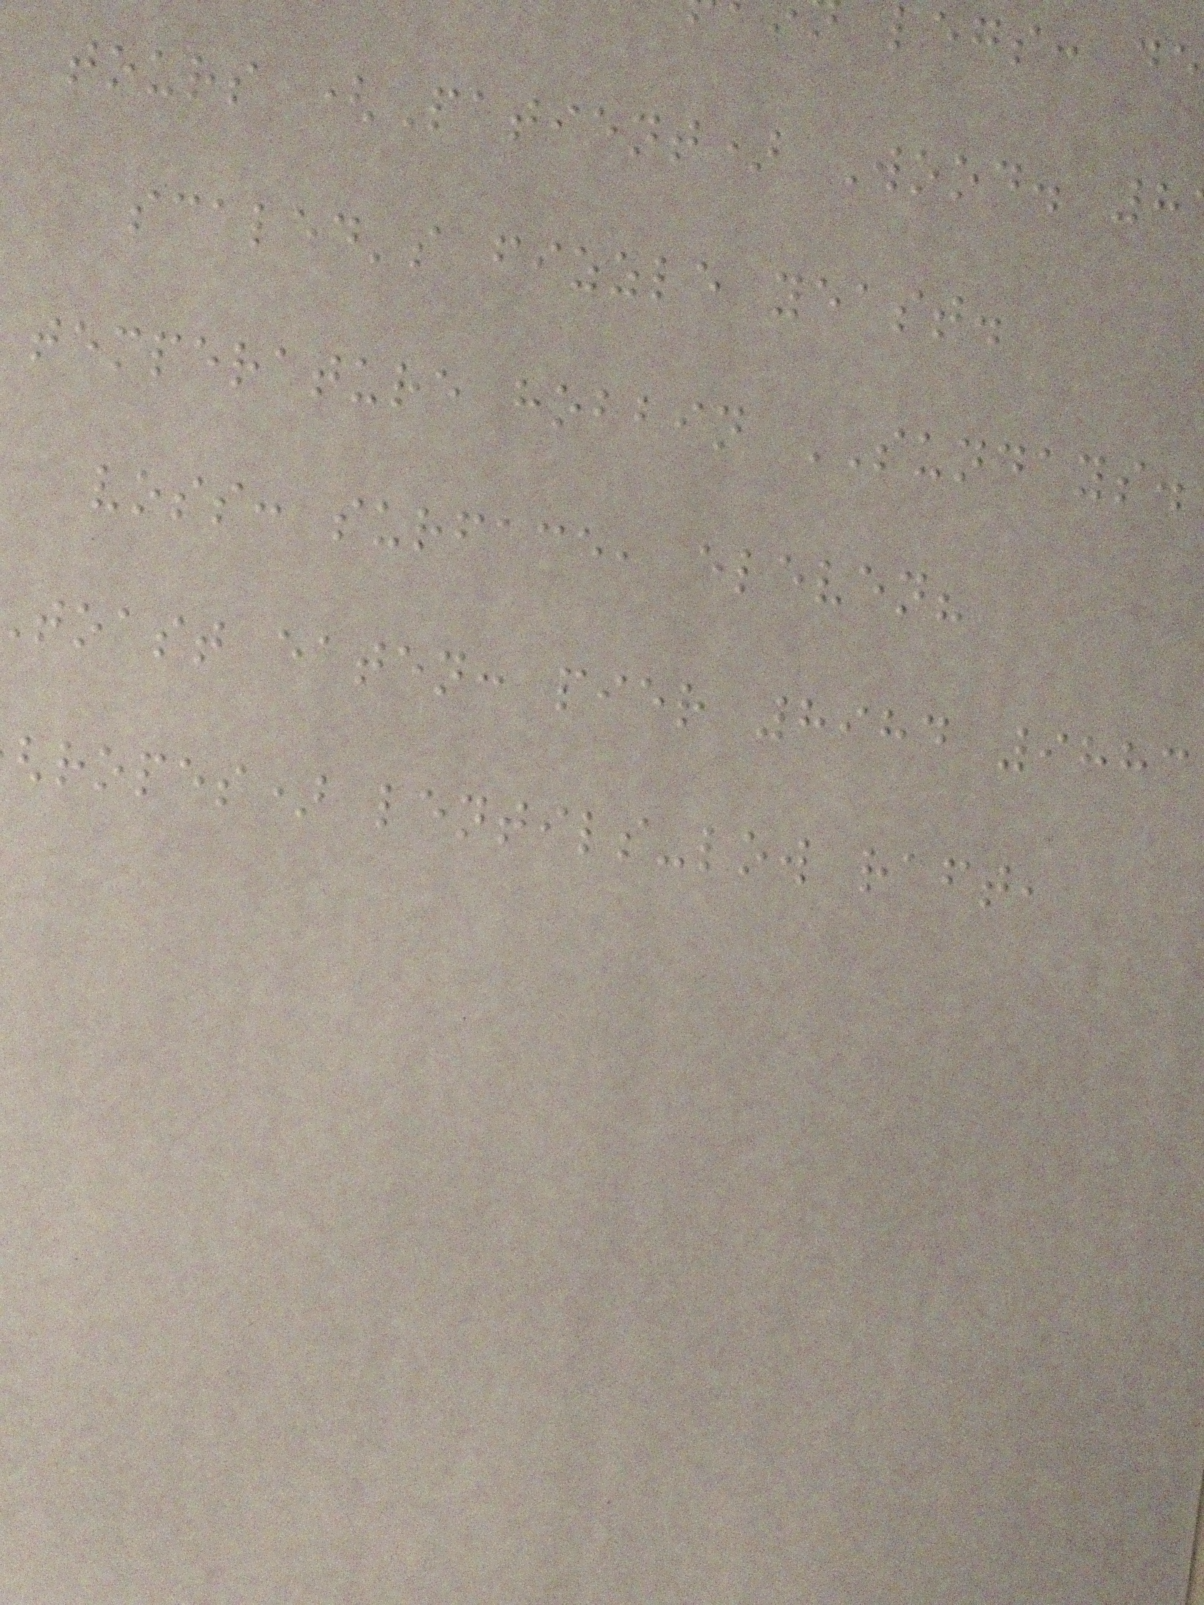legs: de
tours (Patient) Wood. 8
scaled's fizzle yeast.
temperature hobbin SUNDAYS.
voss: surface, eleven?
toast eaten: pier 8984 9883
ropes) lentils-low raft,
